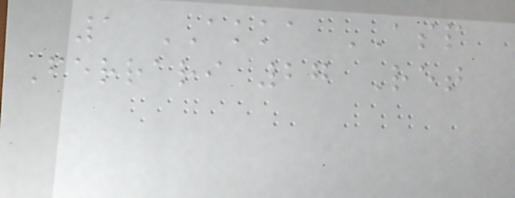1 AKKA ASP
Ferrari 27 Ret
